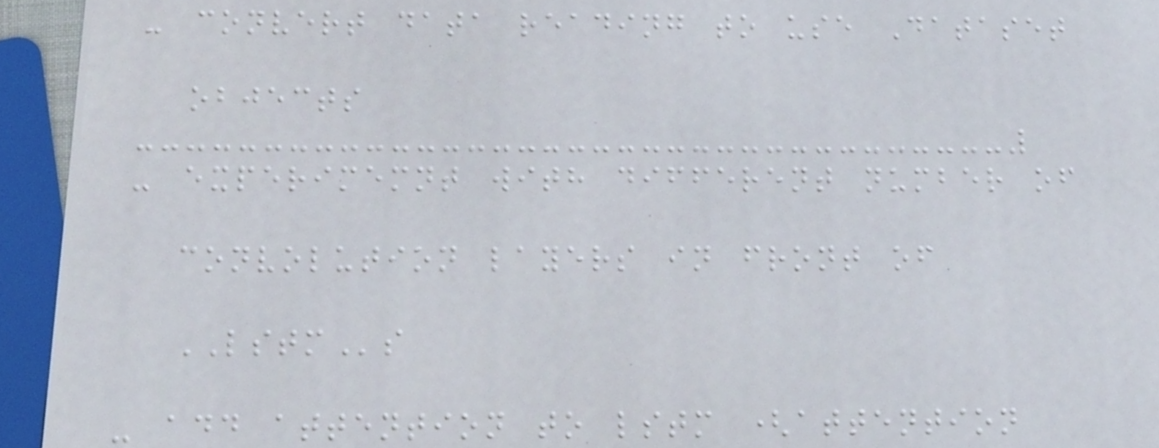- convert data reading to use Dataset
objects
- experimemnt with different number of
convolution layers in front of
LSTMs
- add attention to lstm (attention
